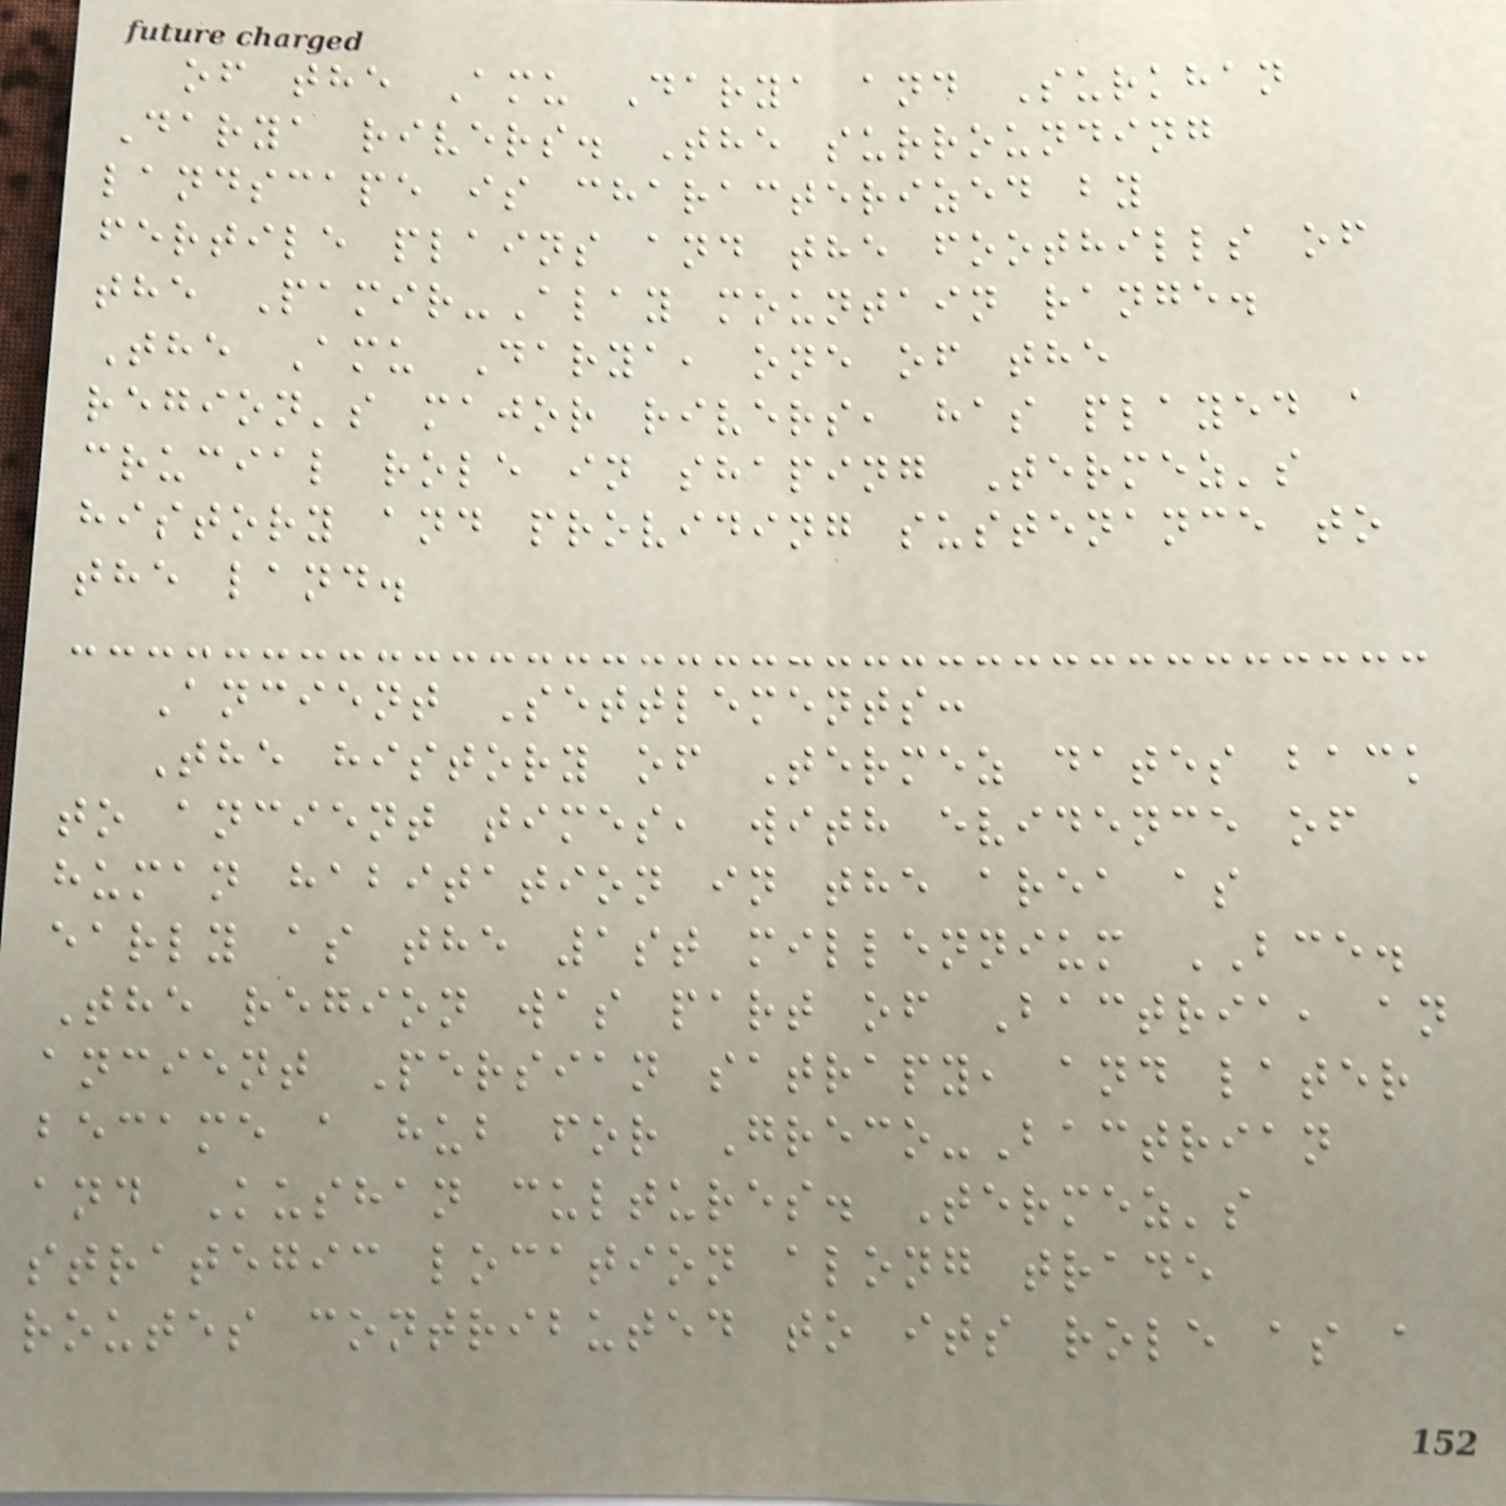of the Amu Darya and Surkhan
Darya rivers. The surrounding
landscape is characterized by
fertile plains and the foothills of
the Pamir-Alay mountain range.
The Amu Darya, one of the
region's major rivers, has played a
crucial role in shaping Termez's
history and providing sustenance to
the land.
Ancient Settlements:
The history of Termez dates back
to ancient times, with evidence of
human habitation in the area as
early as the 1st millennium BCE.
The region was part of Bactria, an
ancient Persian satrapy, and later
became a hub for Greco-Bactrian
and Kushan cultures. Termez's
strategic location along trade
routes contributed to its role as a
